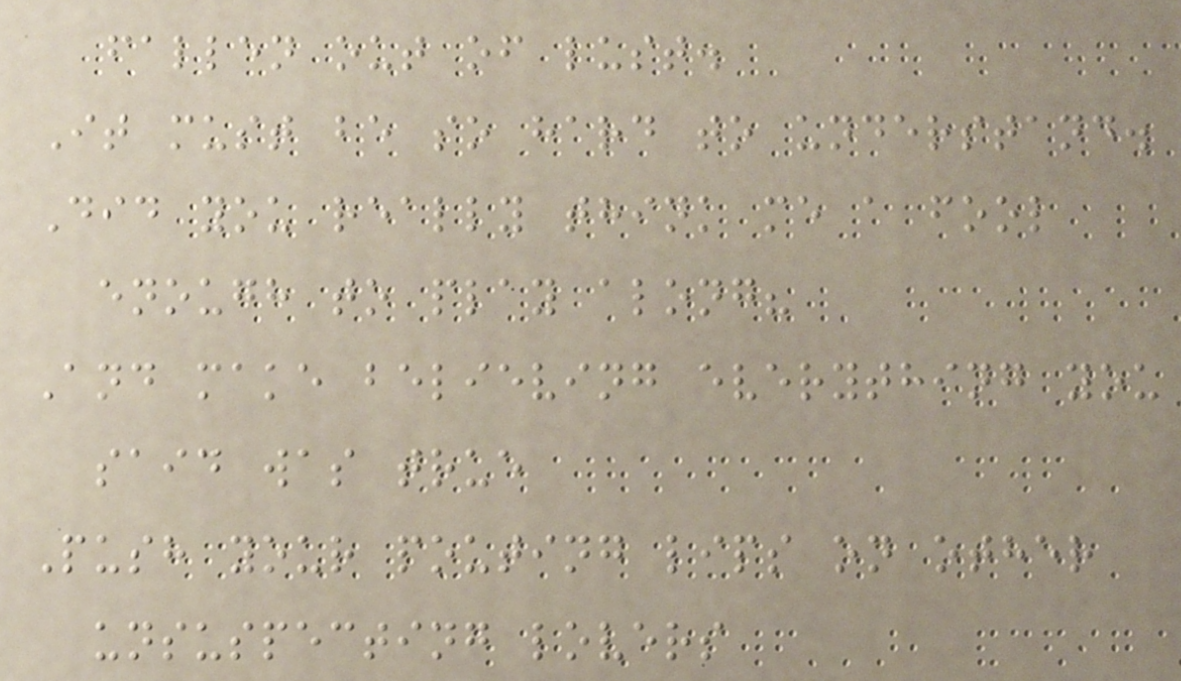fallen out of lust.
It must be so hard to understand.
Did you really think me a fool
enough to play along?
And make believing everything you
said was true
Push your pouting lips on other
unsuspecting lovers
